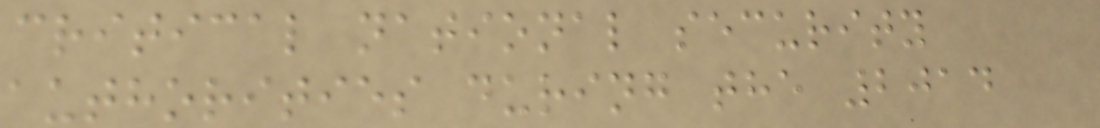critical national security
authorities during the 2014
